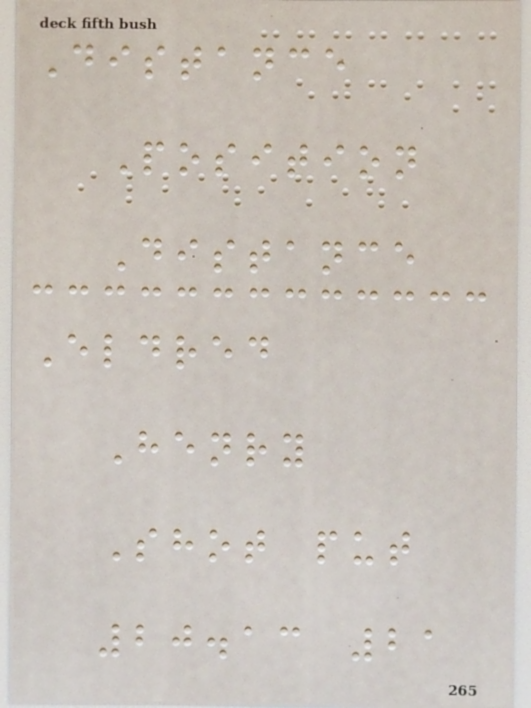Distance
Position
Distance
Eldred
Henry
Shot put
20.13 21
